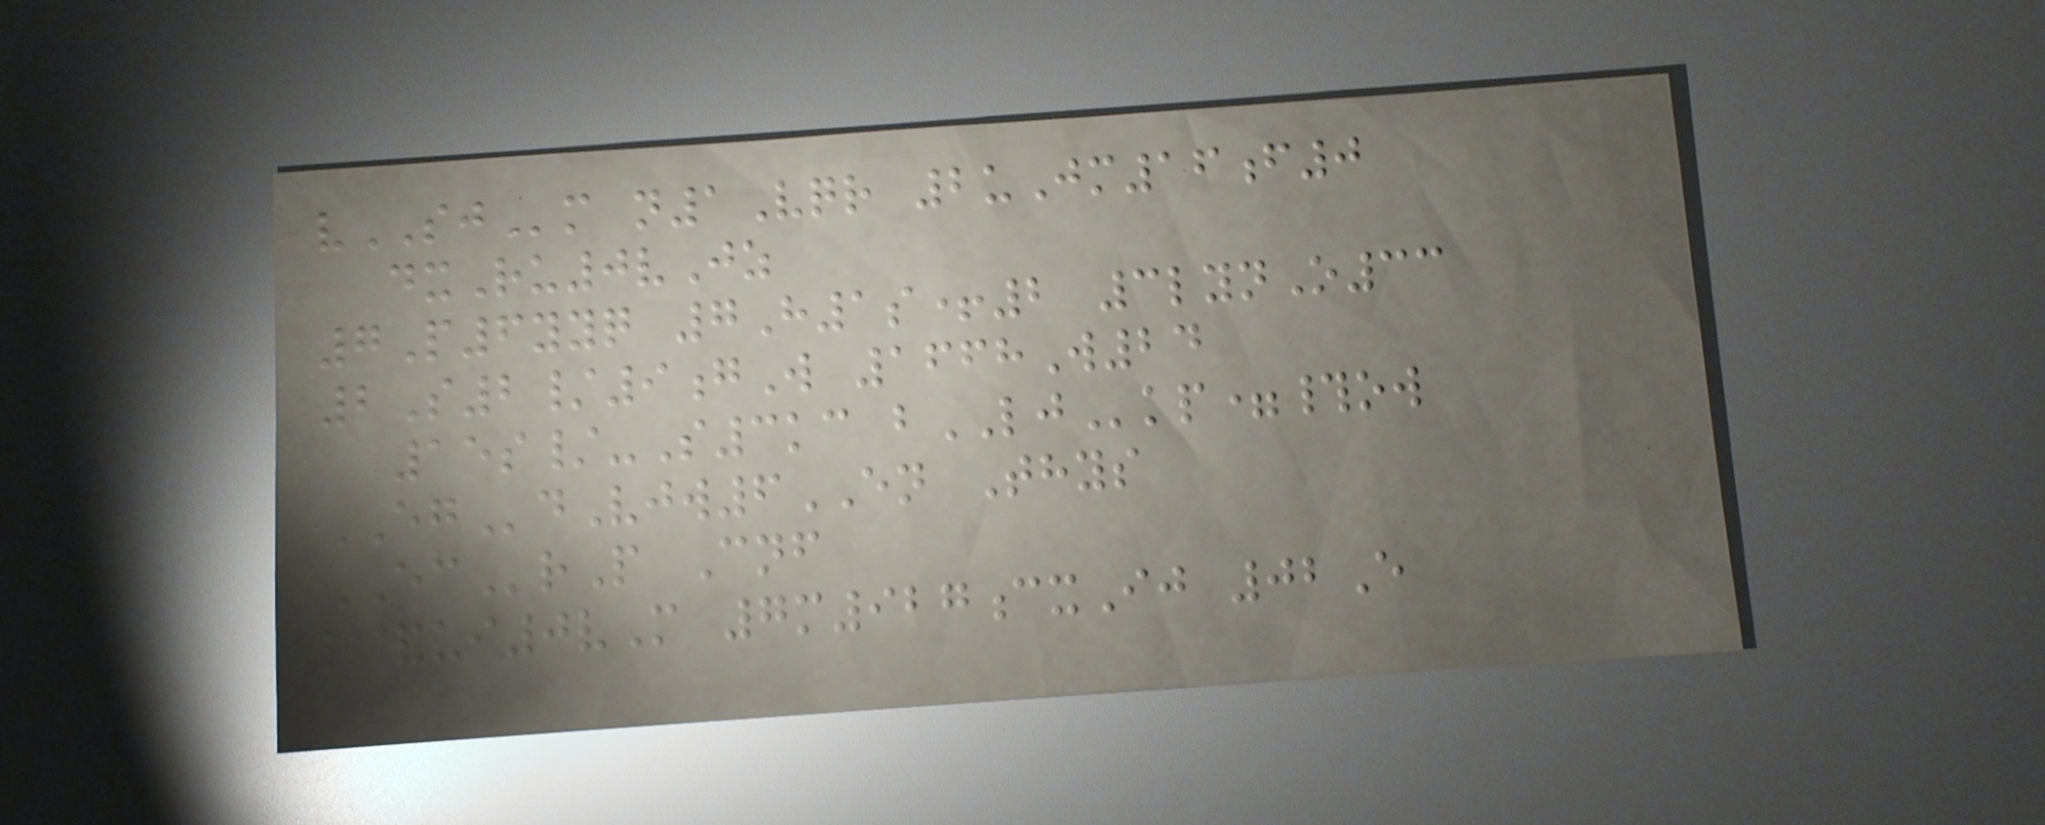vSJm n1Vqr 2uJm16f0
dxRu0vJz
7P6yyq 7H1s+2 3lynO33
2S2/9gW 1668W24
15s/-S3kc bLJkp=#ow
EGdVjw6EN Thys
ECrP Cnf
l&ui0vM 7m927cxIj 02E
